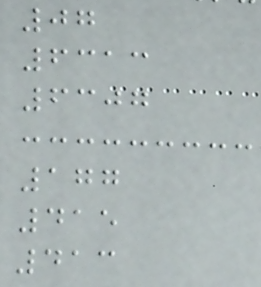07
6313
6307
177
415
413
